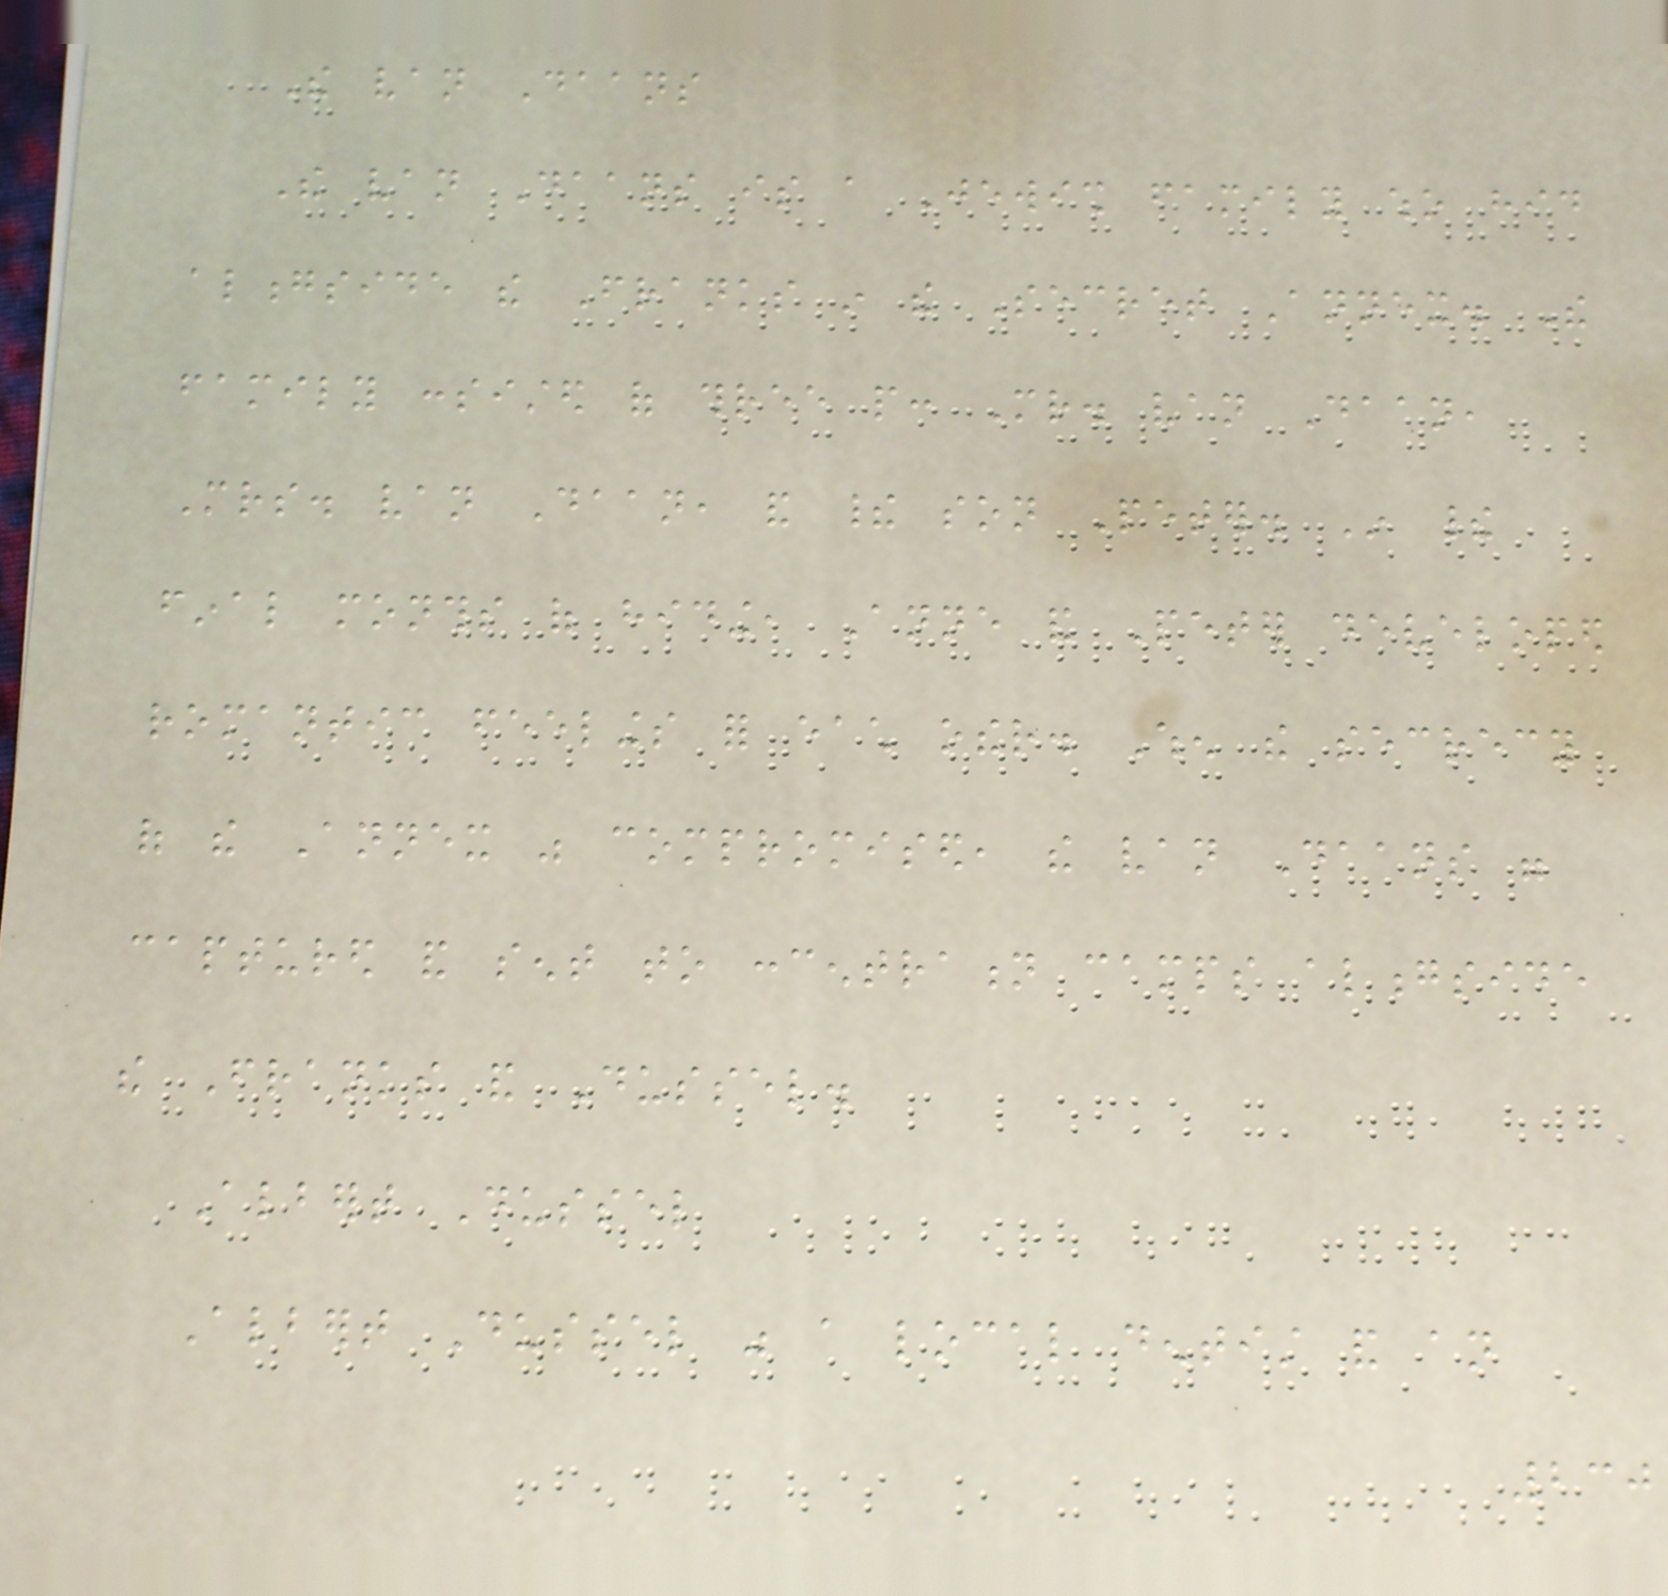The van Daans
The van Daans is a Jewish family who hid
alongside the Franks in the Secret Annex. The
family consisted of three people: Mr. van Daan,
Mrs. van Daan, and their son Peter. In their
final months of hiding, Anne and Peter developed
romantic feelings for each other. When the secrecy
of the Annex was compromised, the van Daans were
captured and sent to concentration camps alongside
the Franks and Dussel.
Albert Dussel
Albert Dussel was a local dentist and an
230
